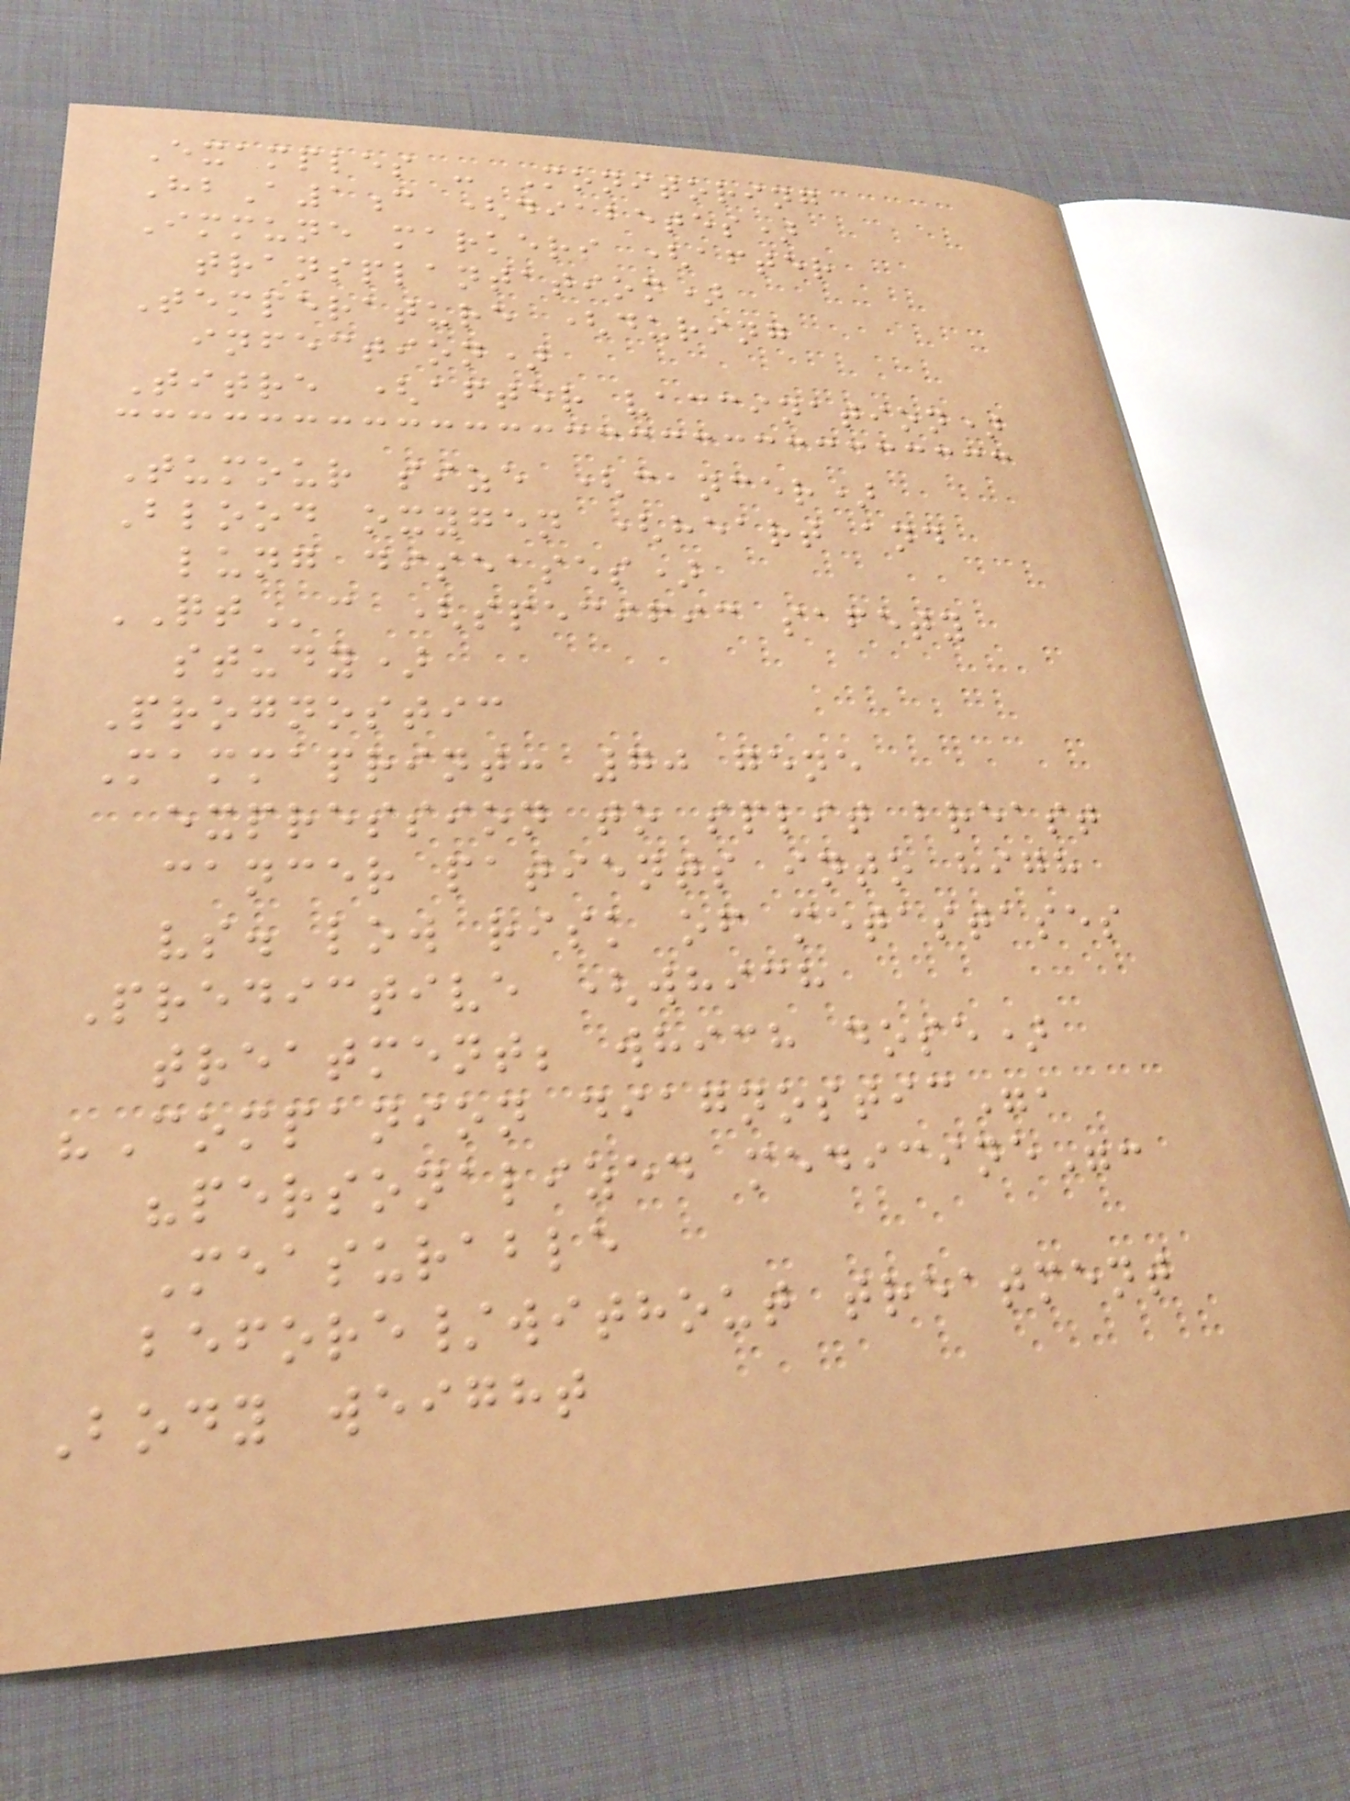Examples - Monitoring
HbA1c (diabetes)
Immune markers (after
transplantation)
Temperature (during
infection)
Titre (after vaccination)
Tumour size (cancer)
Blood oxygen (heart and
lung diseases)
QTc (specific safety
study)
Prognostic
Mammaprint: 70 gene
expression to split breast
cancer patients into high
vs. low risk of metastases
Predictive (which
treatment; which dose)
"Companion diagnostic",
"personalized medicine":
Measurable
before/without treatment
Body weight
